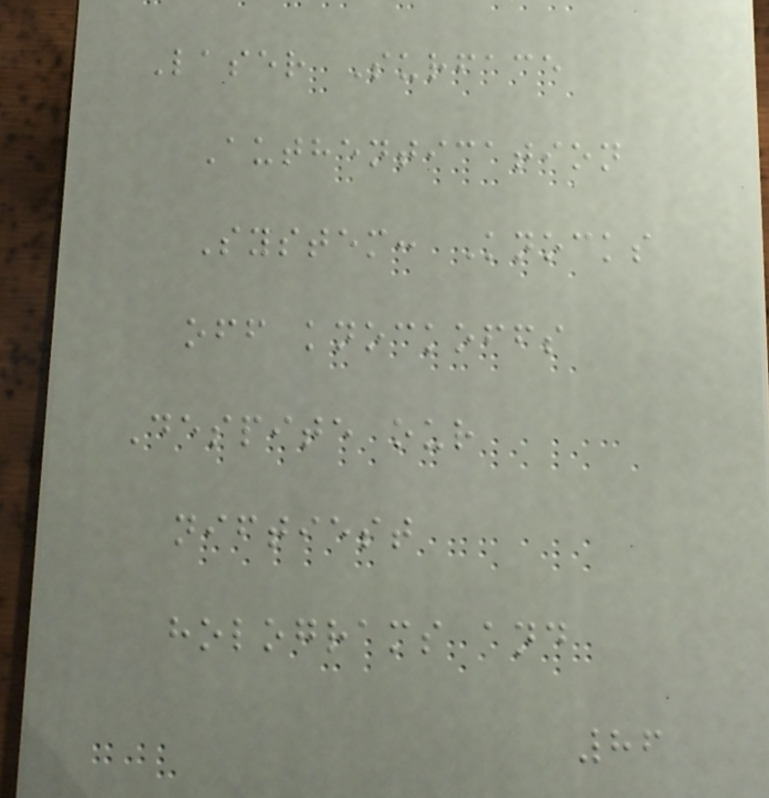Laser Surface
Authentication
System: Knocks
off knockoffs
Despite our
niftiest
holograms and
86
